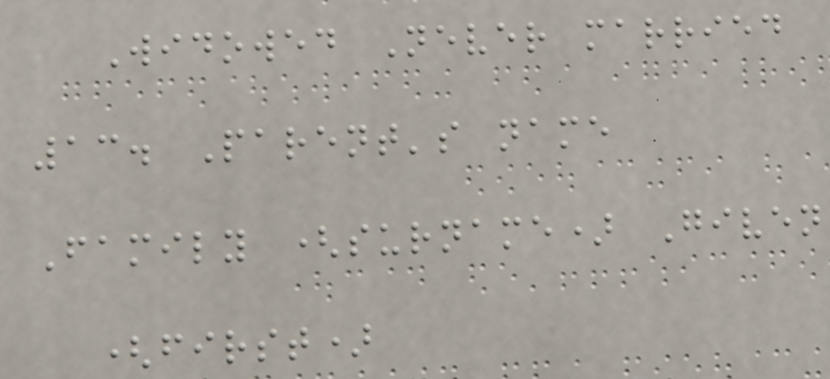Widowed Never married
13. Parent's name
Family (surname) Given
(first)
